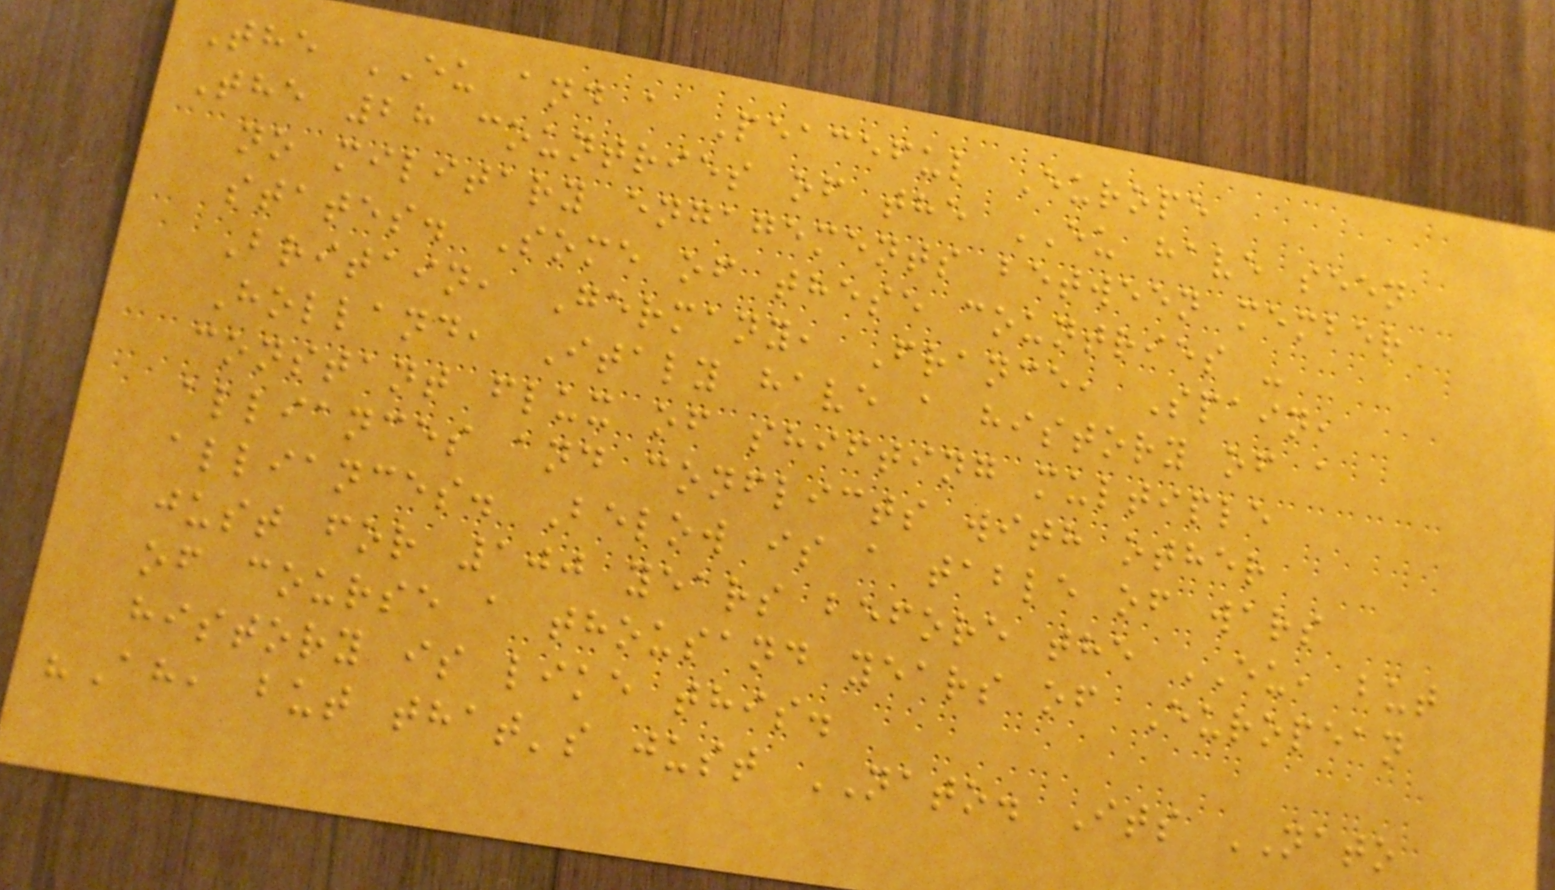The EU and a Peaceful Europe
The 28 countries of the EU have seen
no military engagements between member
states. Some of these countries -
Britain, Germany, France, Spain,
Holland, Italy have a history of a
constant flux of shifting multiple
alliances and conflicts with other
alliances. Below is a table of wars
just for 100 years before the EU, but
of course a thousand years of European
history is like this.
"Ah, but that's just NATO. Its NATO
